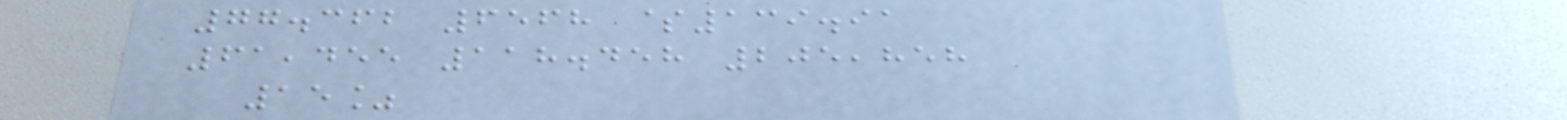77.362 6568 $139.91
61,455 118.458 205,858
15%
